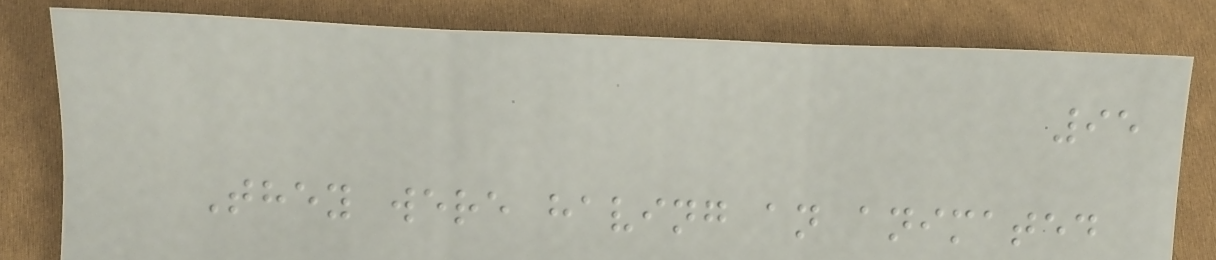95
They were having an animated
